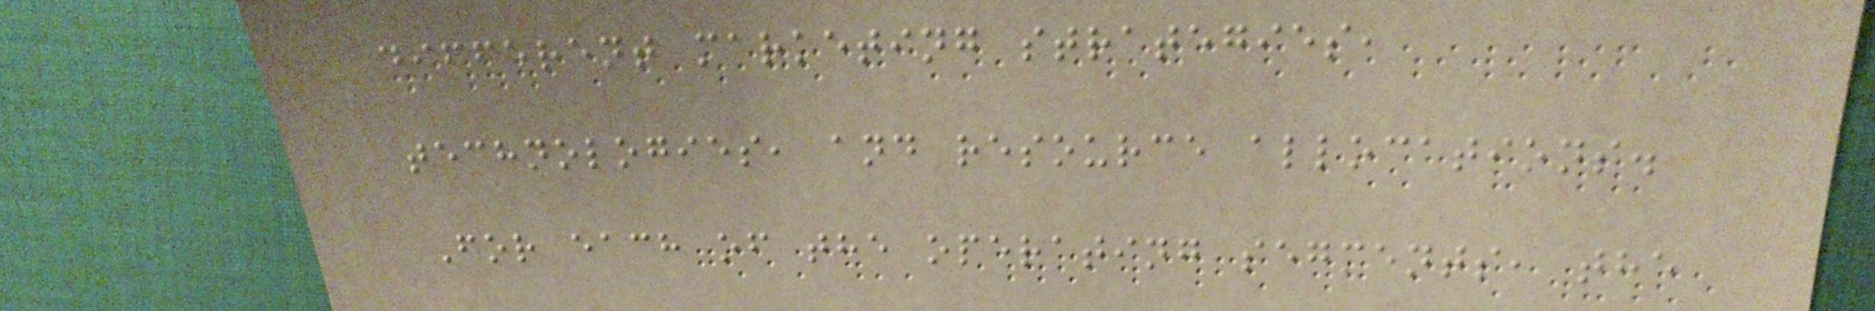different marketing strategies,
technologies, and resource allocations.
For each of the operating segments, the
